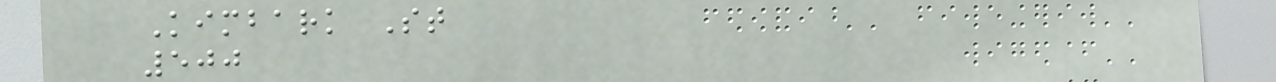Kimbark St
500
